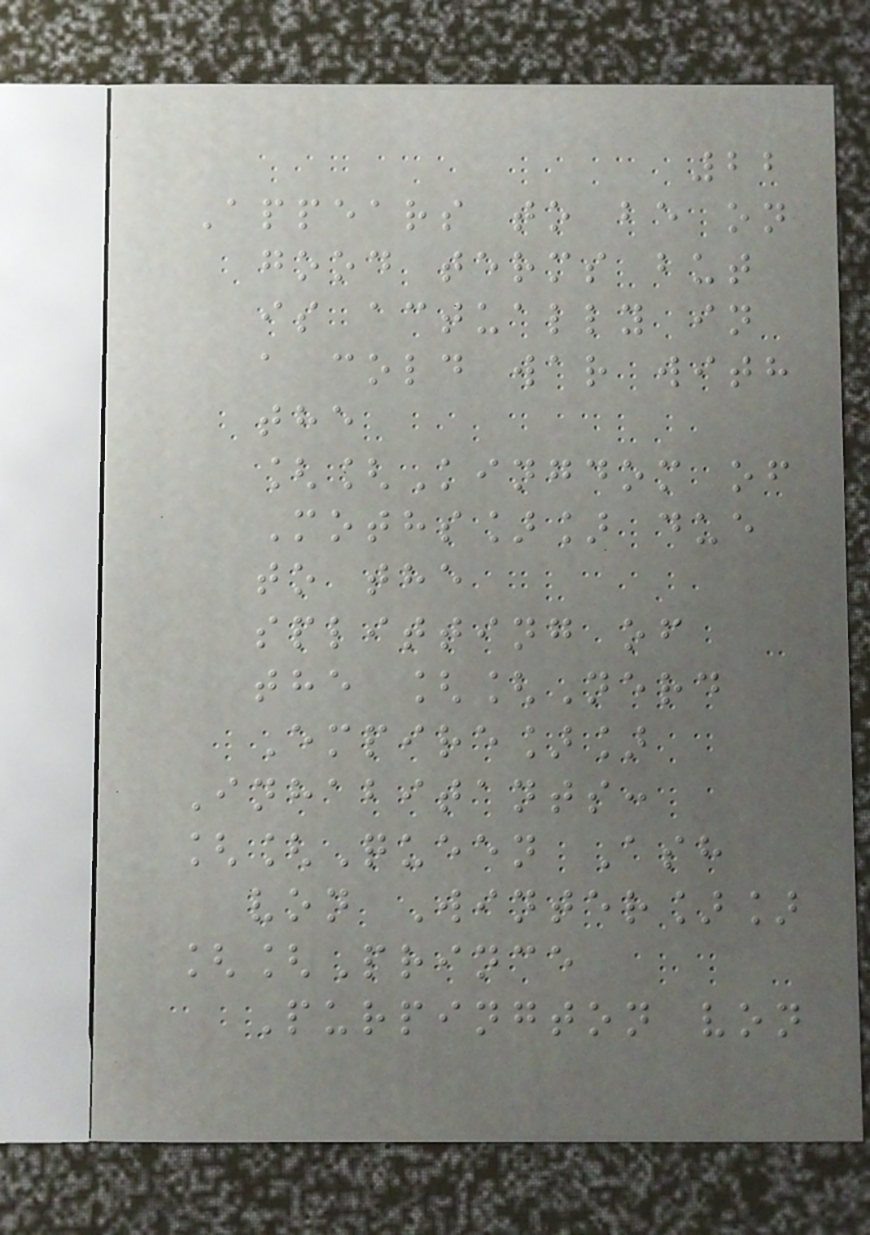22
Appears to be on
good terms but
is actually in
a cold war with
the
[[Kingdom of
Moths]] due
to the
splitting of
the [[Nerd
Empire]]
Inhabitants:
[[Queen Ash
von Winter]]
[[Prince
Purpington von
